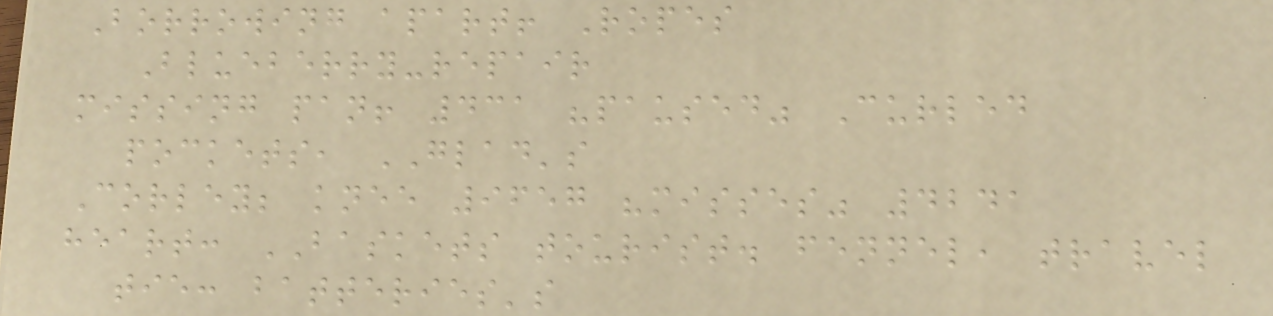Borrowing apart! Ropes
Blueberry-repair
missing pan! 431 "paused" Curled
pockets, GLAD's
Corley; knee 9657 "misses" 4241
heart: BASKETS tourist. fennel, travel
tie: batteries's
